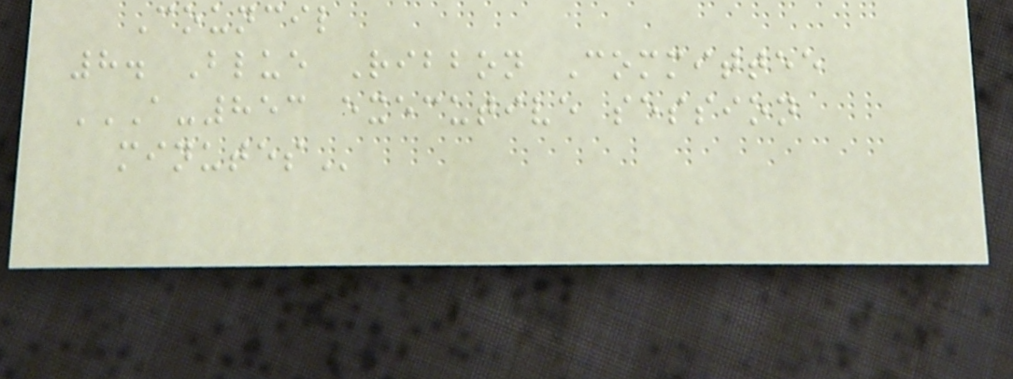Council
8. Blue Ribbon Committee
A-853 EXECUTIVE SESSION
MINUTES
